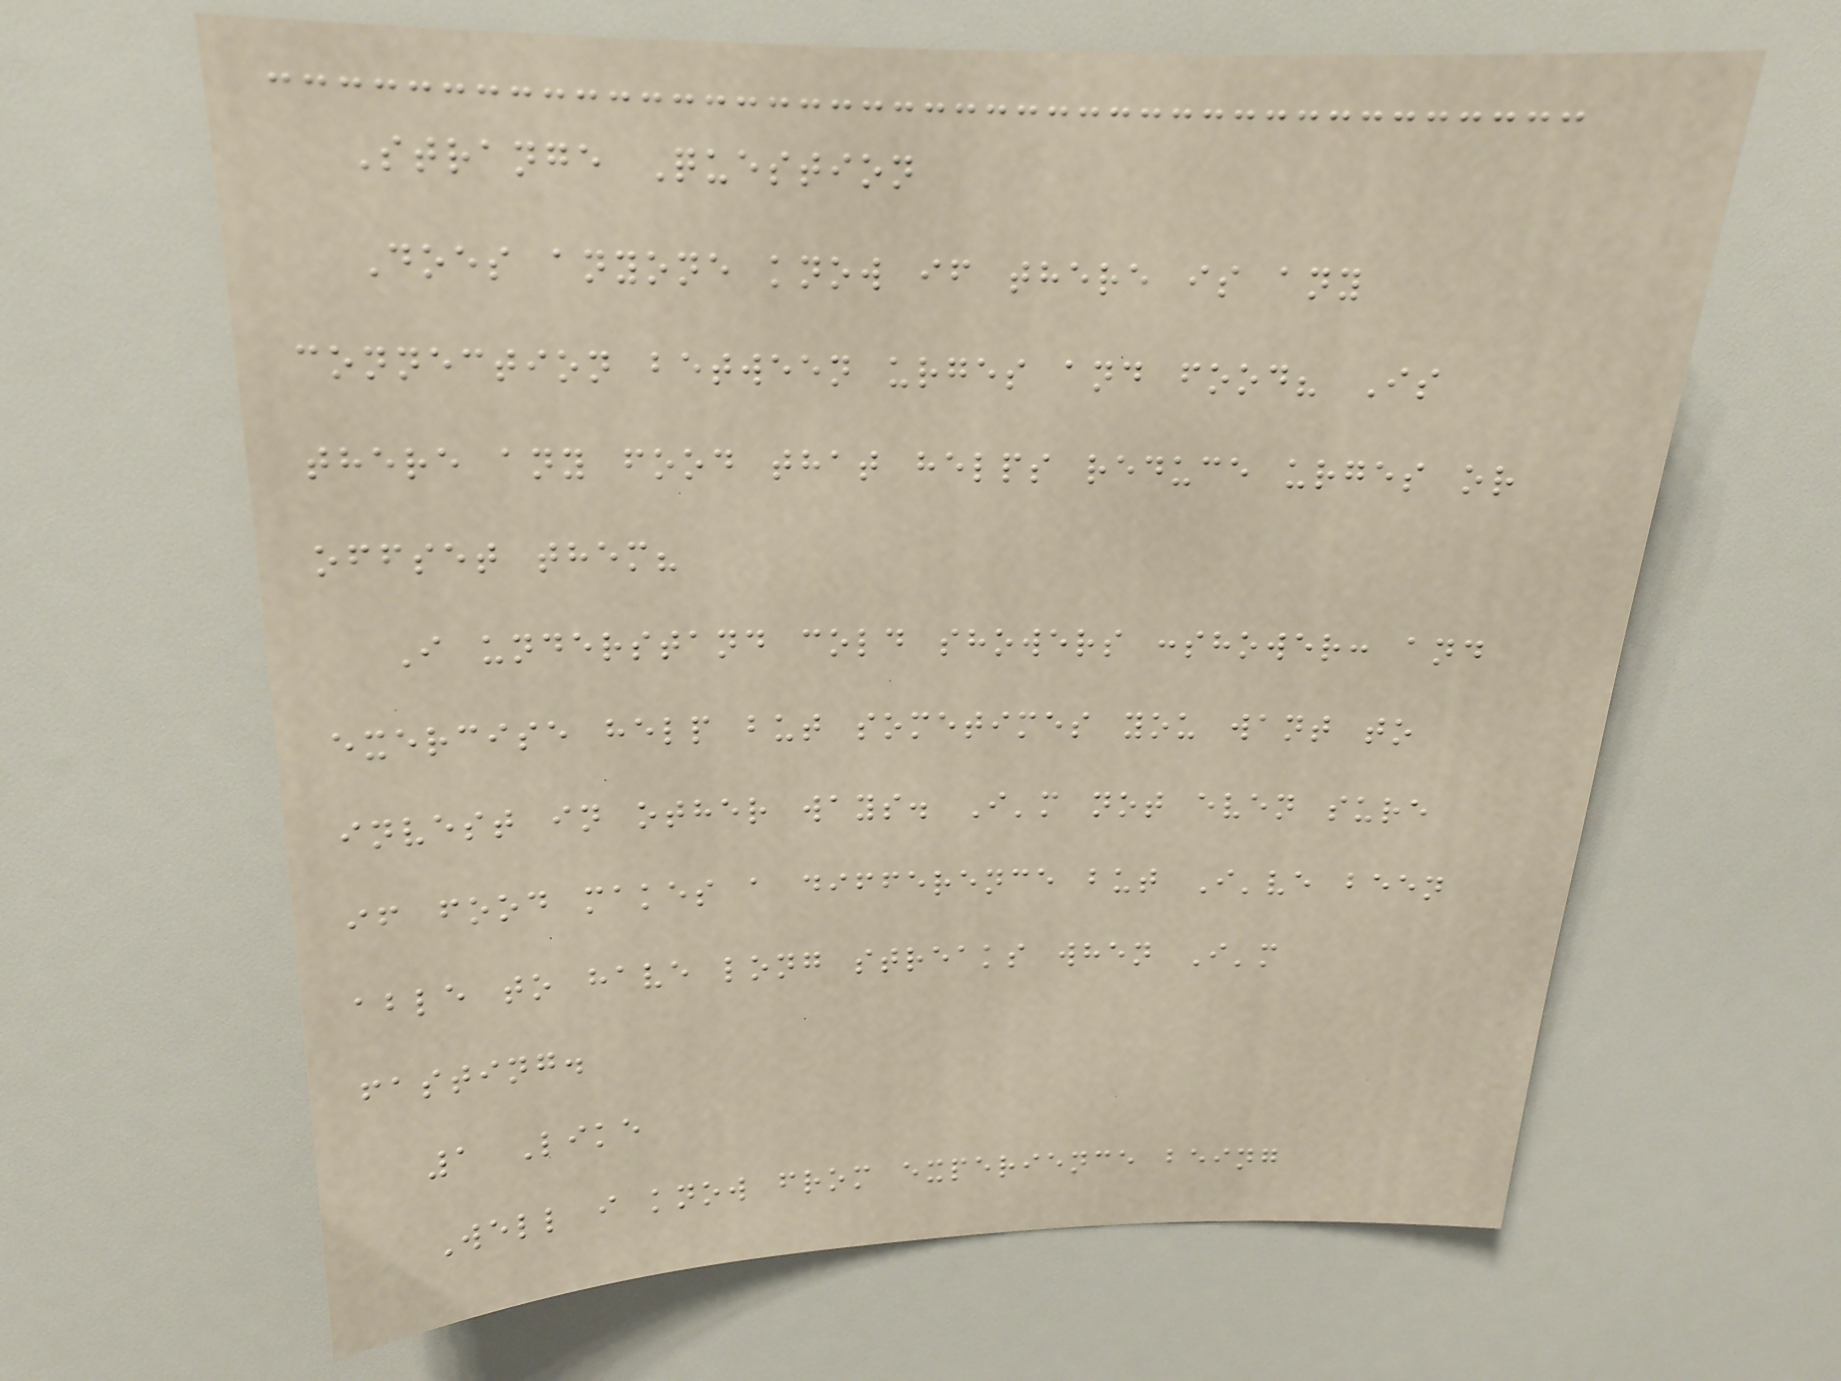Strange Question
Does anyone know if there is any
connection between urges and food? Is
there any food that helps reduce urges or
offset them?
I understand cold showers :shower: and
exercise help but sometimes you want to
invest in other ways. I'm not even sure
if food makes a difference but I've been
able to have long streaks when I'm
fasting.
1 Like
Well i know from experience being
